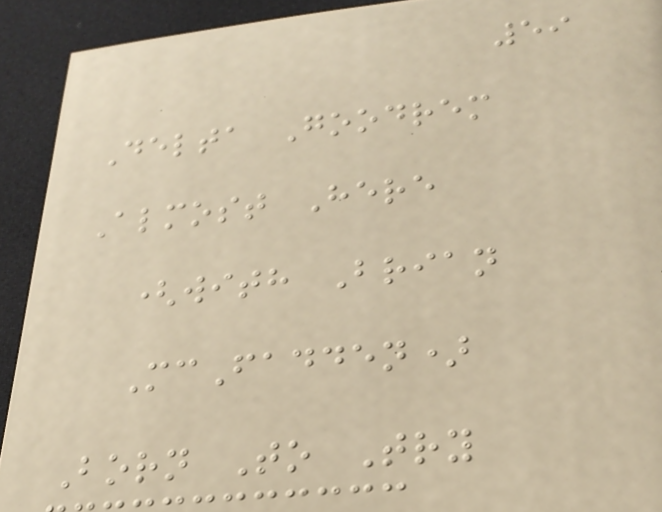59
Delta Goodrem
Almost Here
(with Brian
McFadden)
Born To Try
